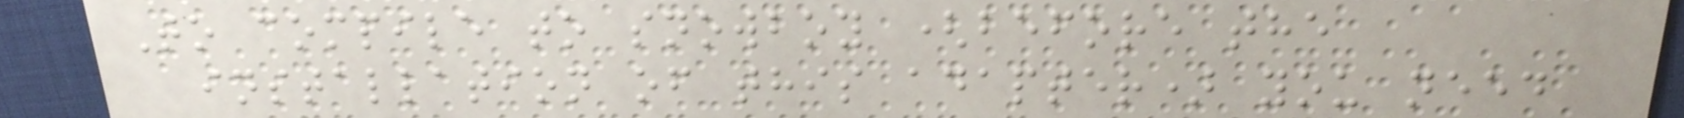To compile to snowboy (before the
installation of this adapter) you need
